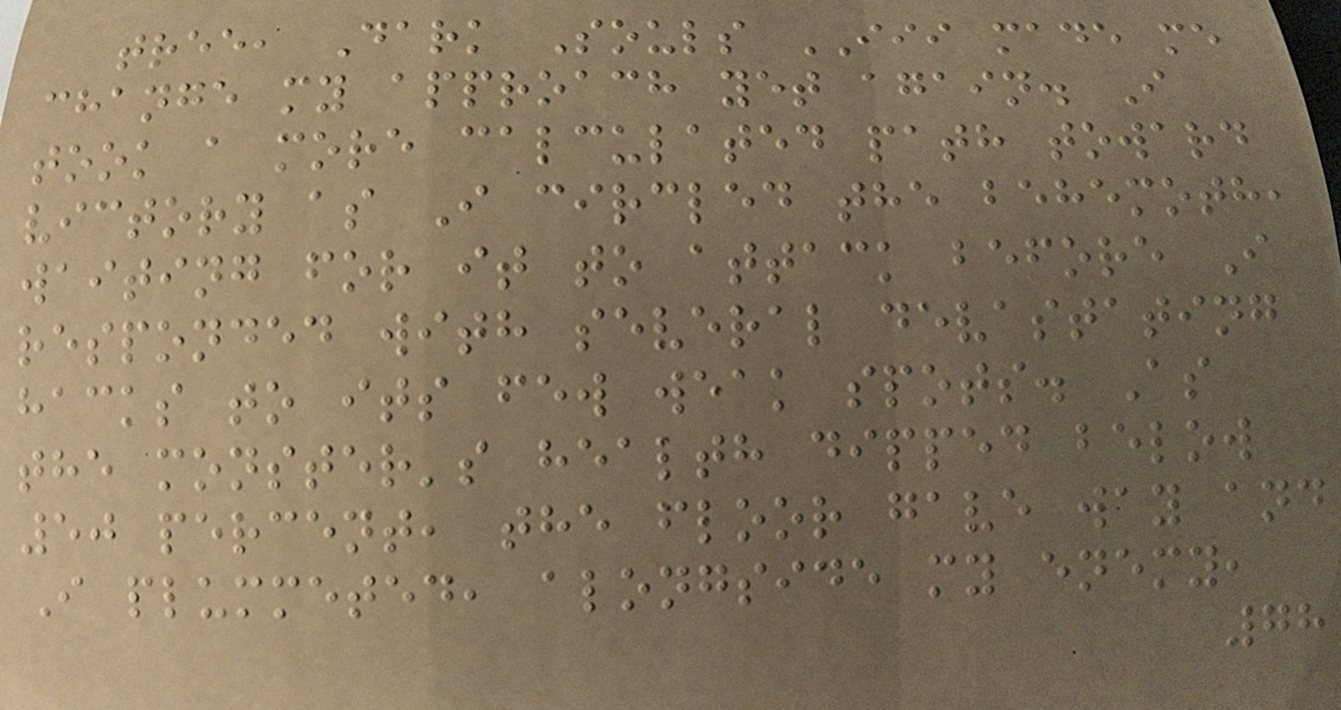tree, Dark Souls III made me
change my approach yet again. I
took a more calculated path toward
victory as I circled the behemoth,
waiting for it to attack before I
responded with several devastating
hacks to its few weak spots. As
the monster's health dipped below
50 percent, the floor gave way and
I plummeted, alongside my enemy,
78
